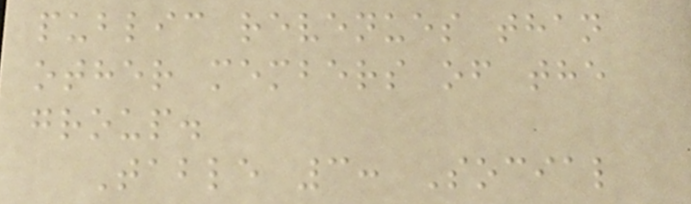public revenues than
other members of the
group.
Table 3: Social
